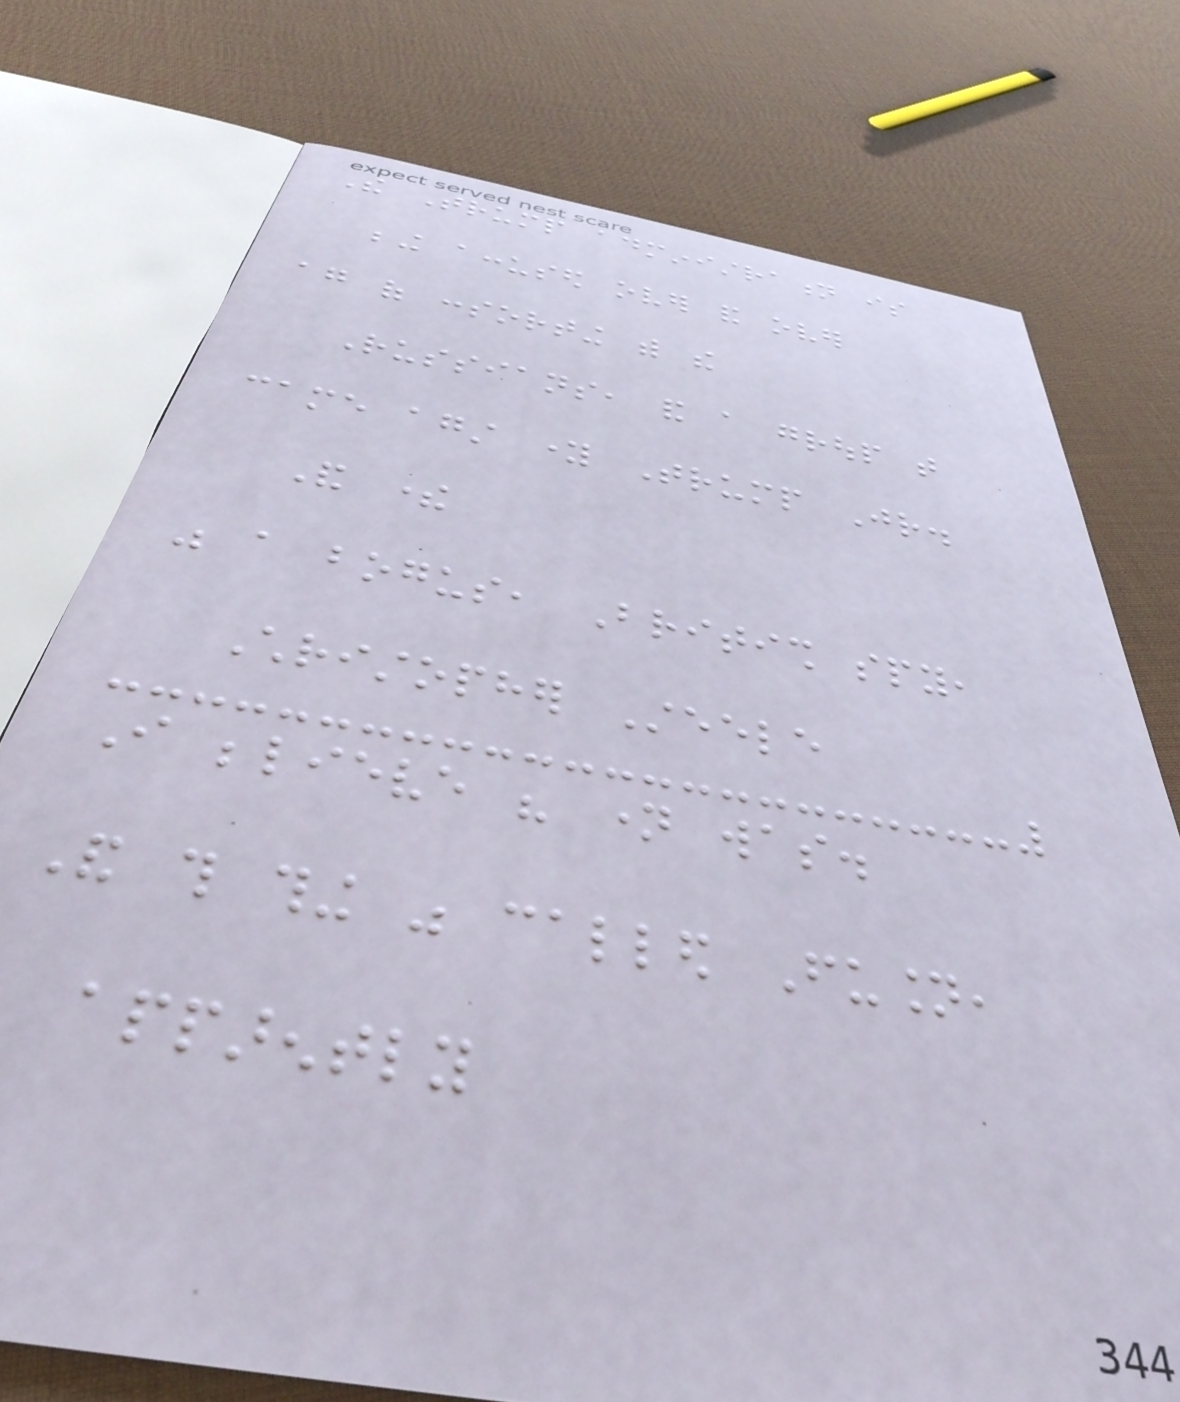The Trump administration is
being accused over and over
again of consorting with the
Russians, and a group that
came against young Trump Jr.
And there
was a bogus, British spy,
Christopher Steele
I believe his name was.
And this thing was called Fusion,
apparently
